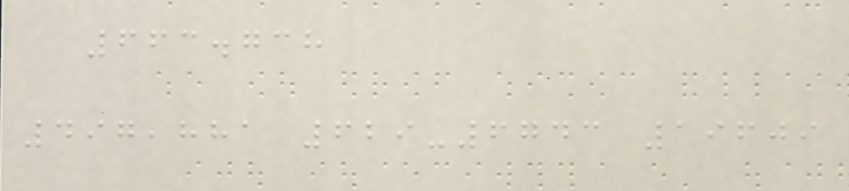663.738
497,881 629-6743 19609
